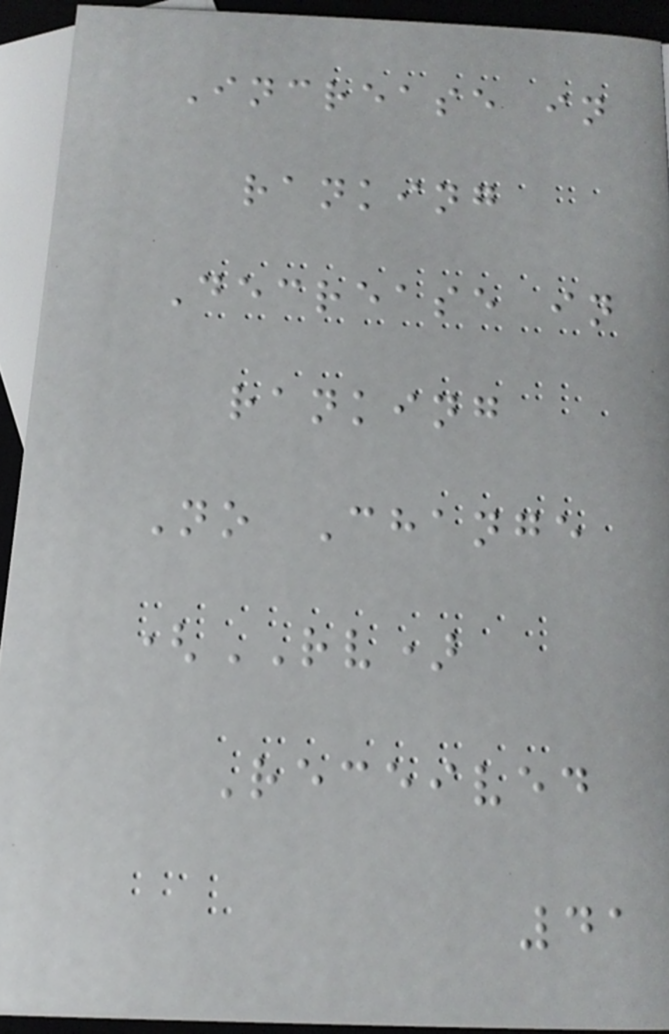Increase in
ranking
Decrease in
ranking
No Change
(RV)
Received
41
